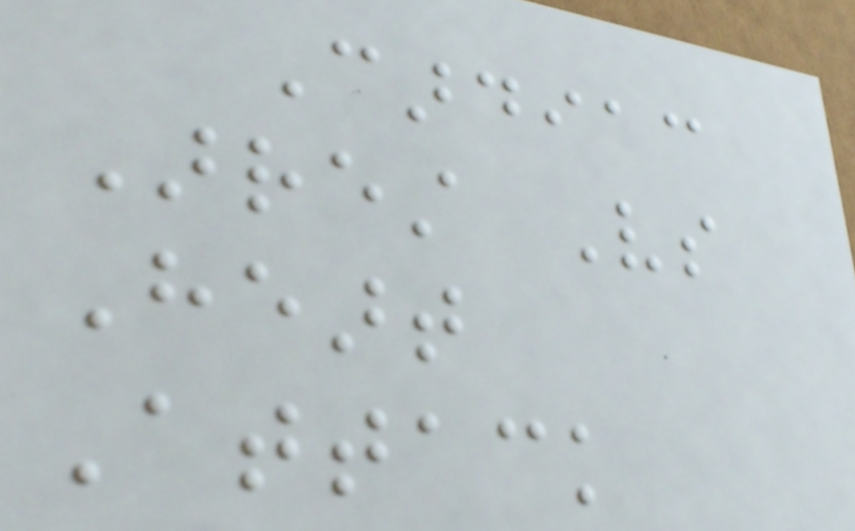Cardiac
Arrest Vs
Heart
Attack
